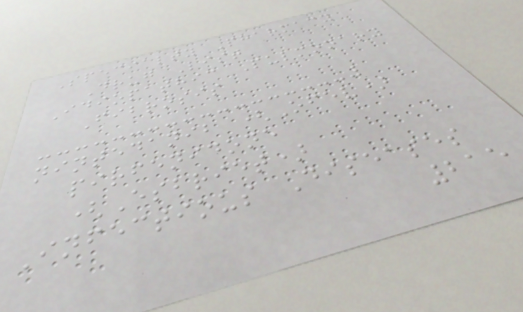Specialty Pharmacy
Drug List
Idiopathic Pulmonary
Fibrosis
nintedanib (Ofev)
pirfenidone
(Esbriet)
Infectious Diseases
215
